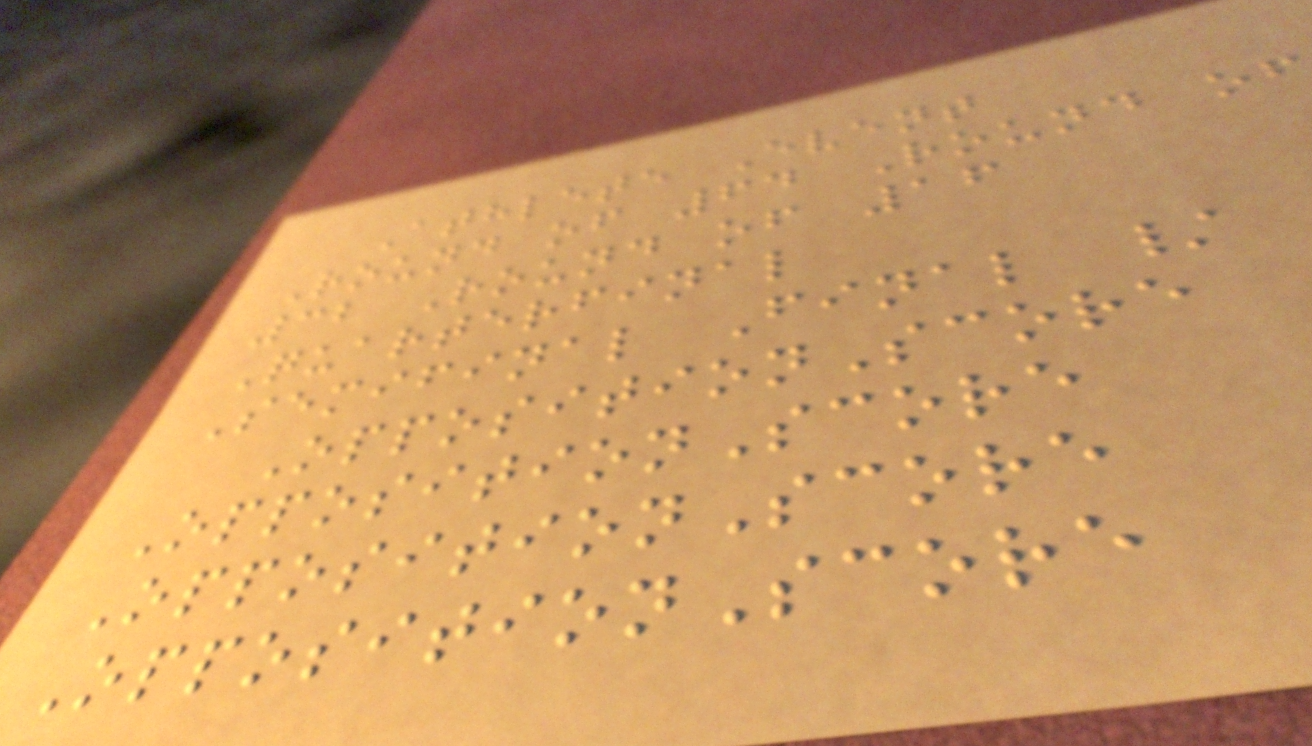Athlete Event
Round of 64 Round of
32 Round of 16
Quarterfinal
Semifinal Final /
OppositionScore
OppositionScore
OppositionScore
OppositionScore
